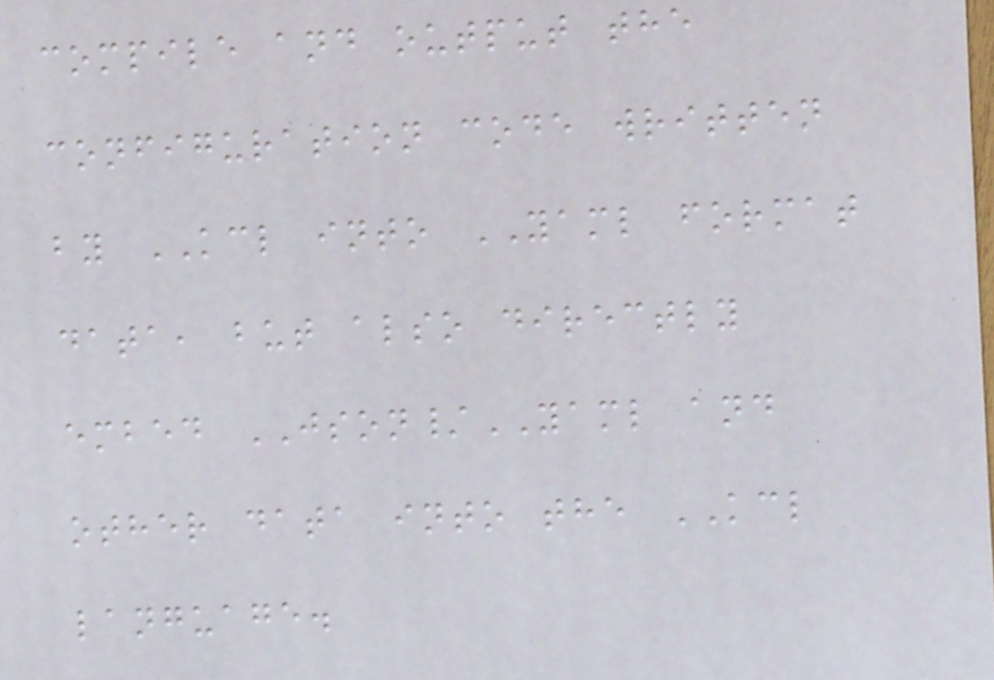compile and output the
configuration code written
by KCL into YAML format
data, but also directly
embed JSON/YAML and
other data into the KCL
language.
